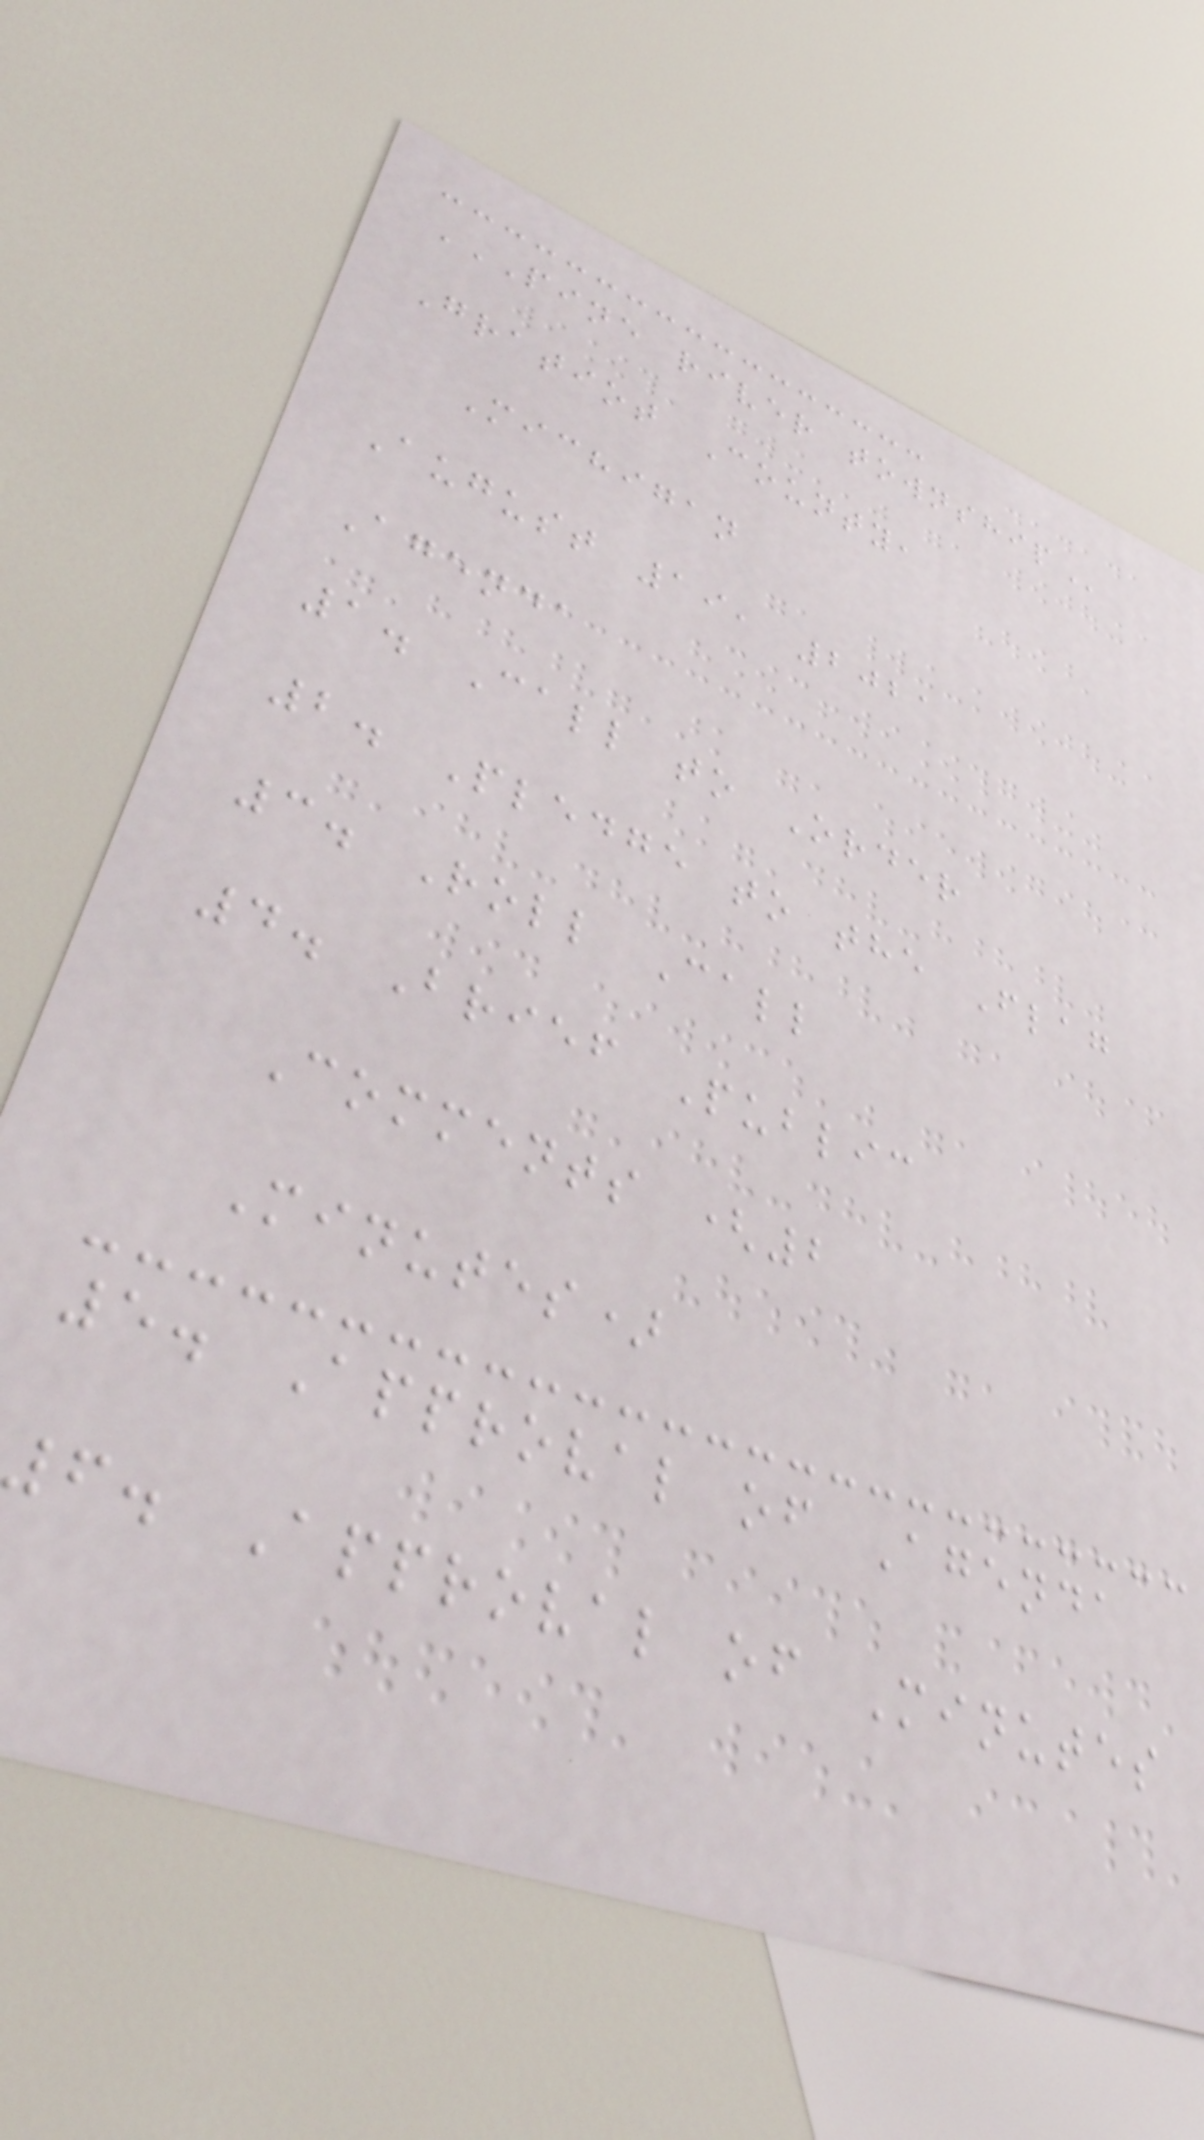PINE RIVER TOWNSHIP
Gratiot County,
Michigan
August 19, 2021
Agenda
1. Call to Order
2. Pledge to the Flag
3. Roll Call
4. Brief Public
Comments (2
Minutes)
5. Approval of Agenda
f. Approval of Minutes
